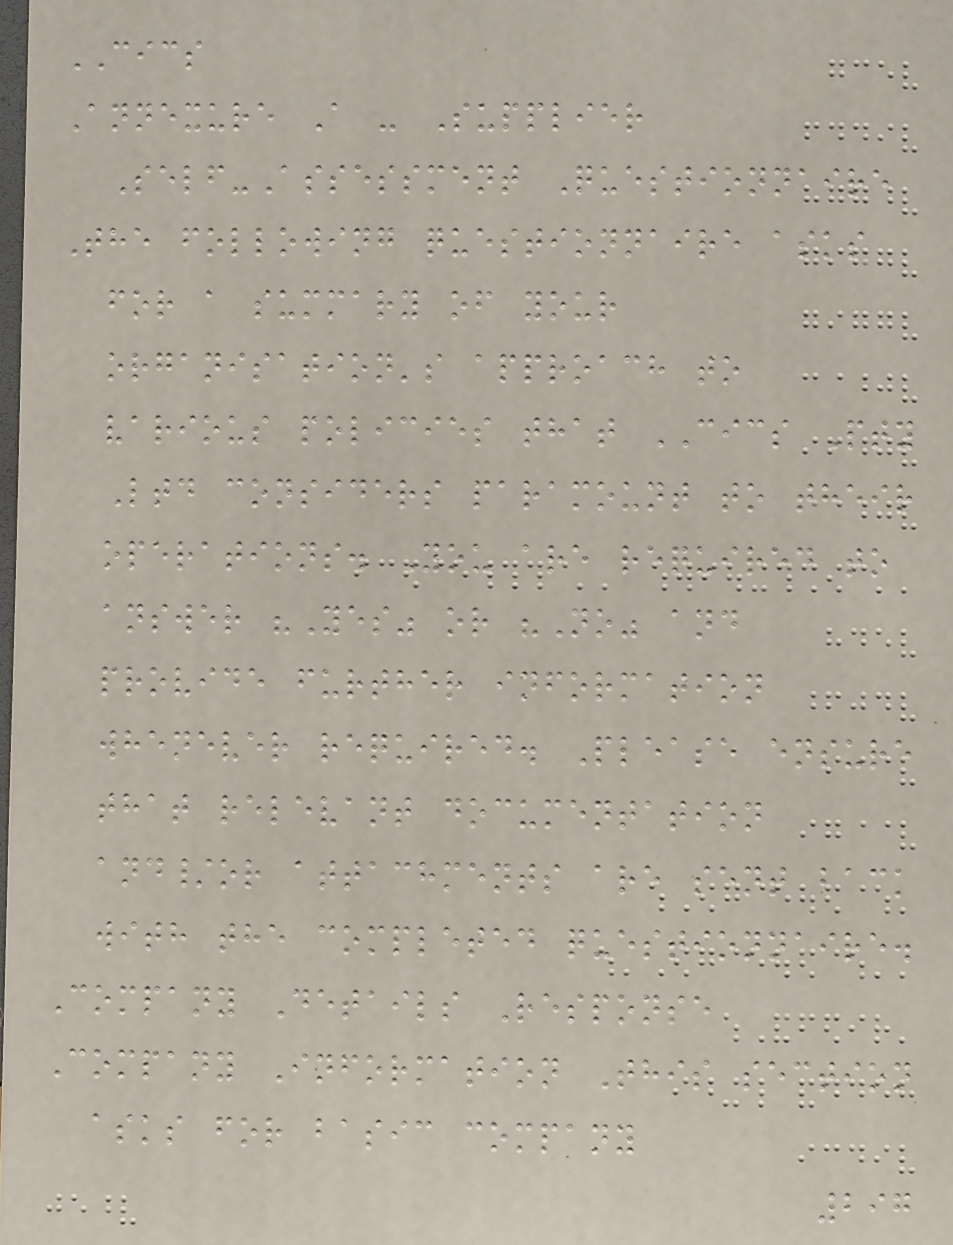CICS
Annexure A - Supplier
Self-Assessment Questionnaire
The following questionnaire asks
for a summary of your
organisation's approach to
various policies that CICS Pty
Ltd considers paramount to their
operations. You are required to
answer "Yes" or "No" and
provide further information
whenever required. Please ensure
that relevant documentation
and/or attachments are sent back
with the completed questionnaire.
Company Details Response
Company Information This section
asks for basic company
297
